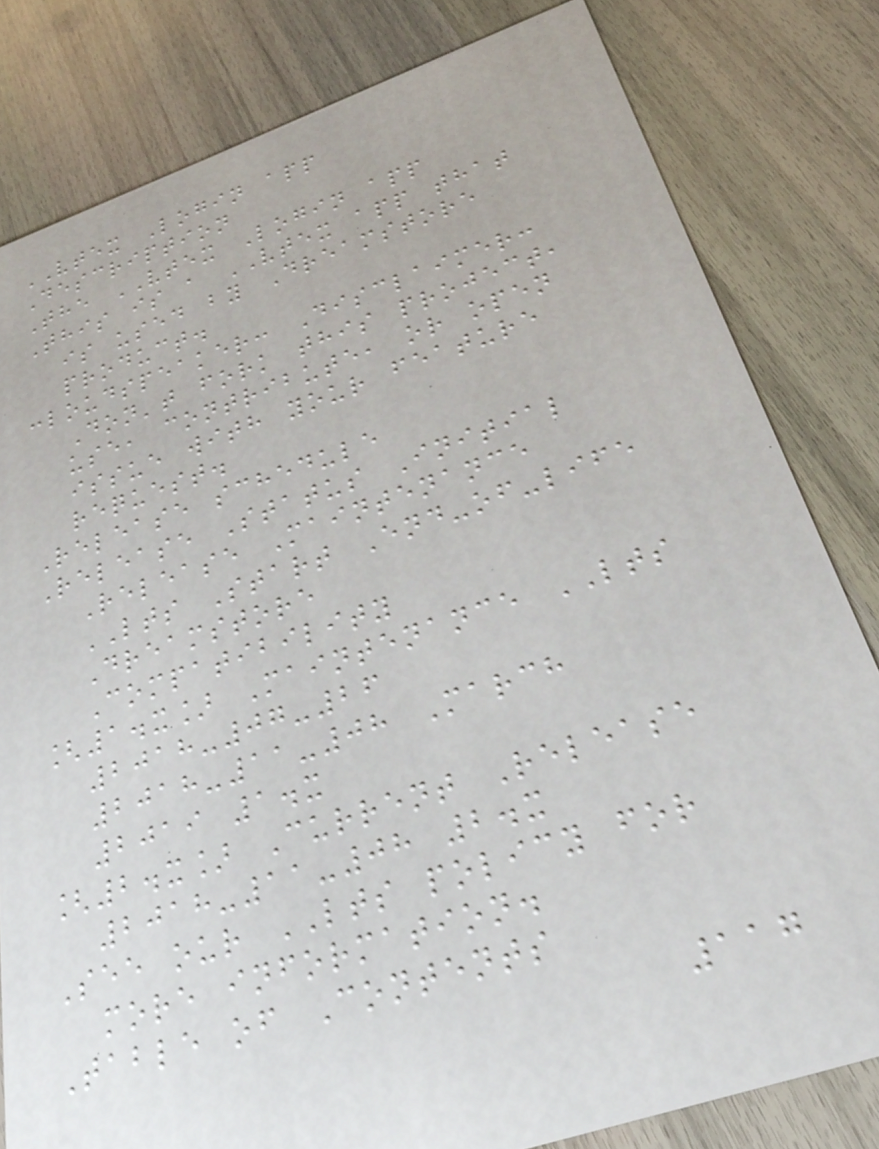VTEX Login app
Description
The VTEX Login app
This is a VTEX app that
is used by Dreamstore
product.
:loudspeaker: Disclaimer:
Don't fork this project,
use, contribute, or open
issue with your feature
request.
Release schedule
Release Status Initial
Release Maintenance
LTS Start End-of-life
Dreamstore
Compatibility
[1.x] Maintenance LTS
2018-07-26
2018-11-08 March
2019 1.x
[2.x] Current Release
2018-11-08 2.x
See our LTS policy for
more information.
Table of Contents
117
